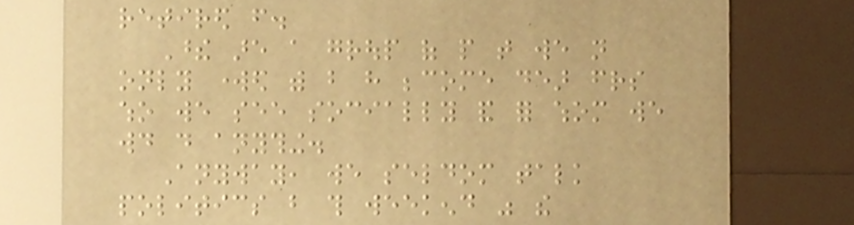retired from.
These are a group of people that we not
only worked with but have become dear friends
who we see socially and for whom we
would do anything.
Anyway, we seldom talk
politics but this weekend was the
